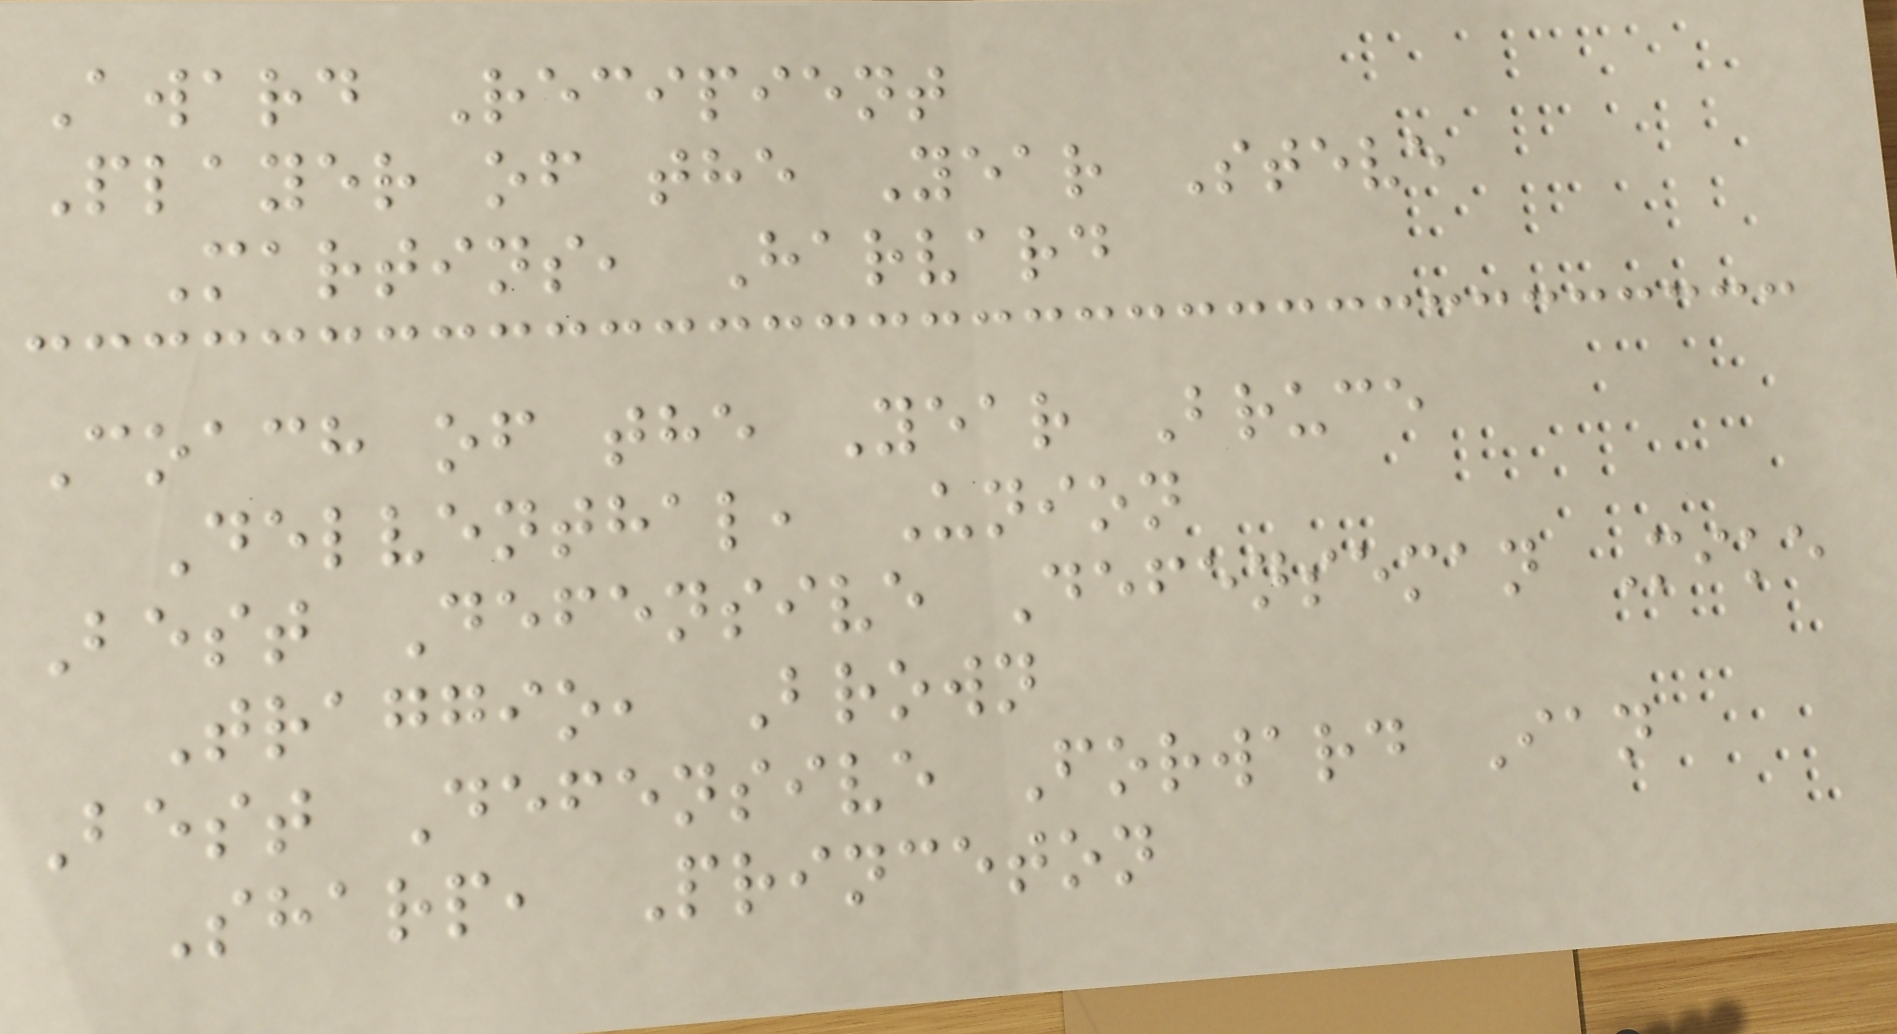Award Recipient
Player of the Year Steve
Martins, Harvard
Coach of the Year Bruce
Delventhal, Union
Best Defensive Defenseman Mike
Traggio, Brown
Best Defensive Forward Ian
Sharp, Princeton
